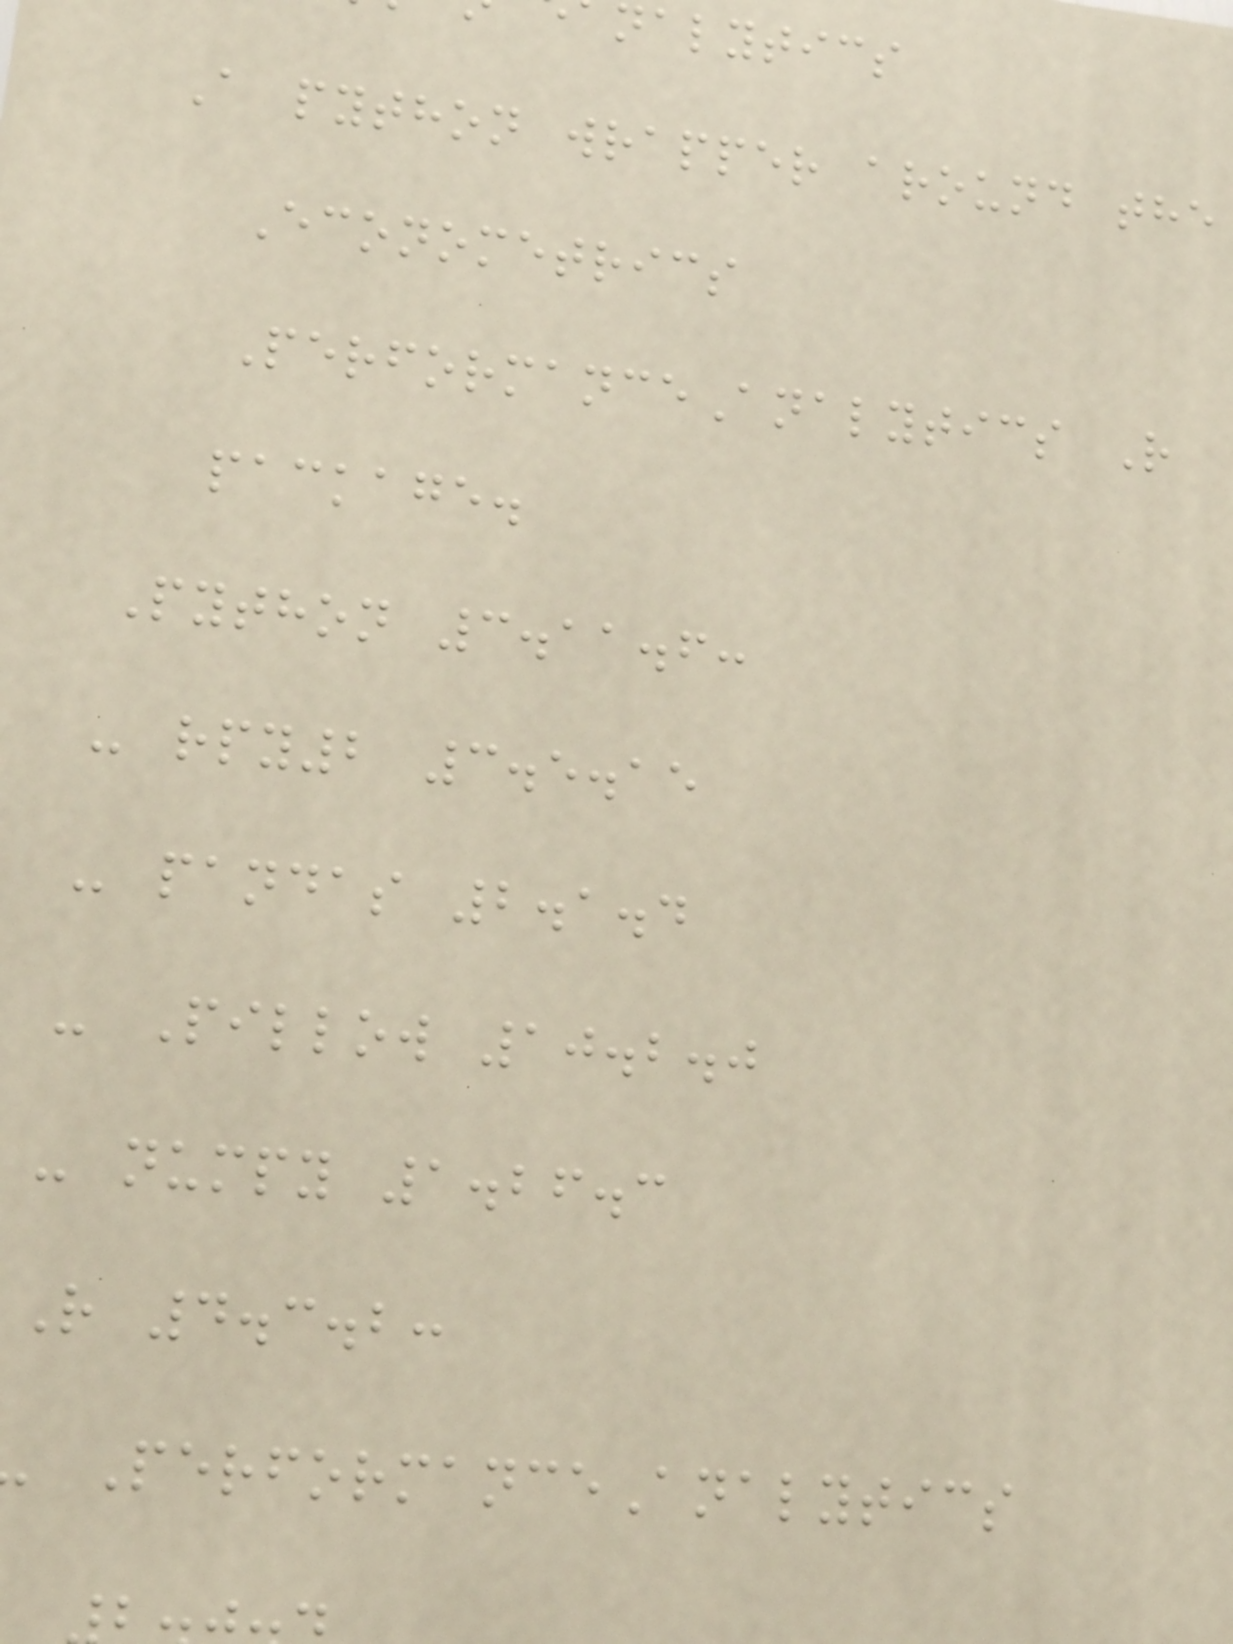nalytics
A python wrapper around the
Econometrics
PerformanceAnalytics R
package.
Python 3.11.6:
- rpy2 3.5.15
- pandas 2.1.4
- Pillow 10.2.0
- numpy 1.26.3
R 4.3.2:
PerformanceAnalytics
